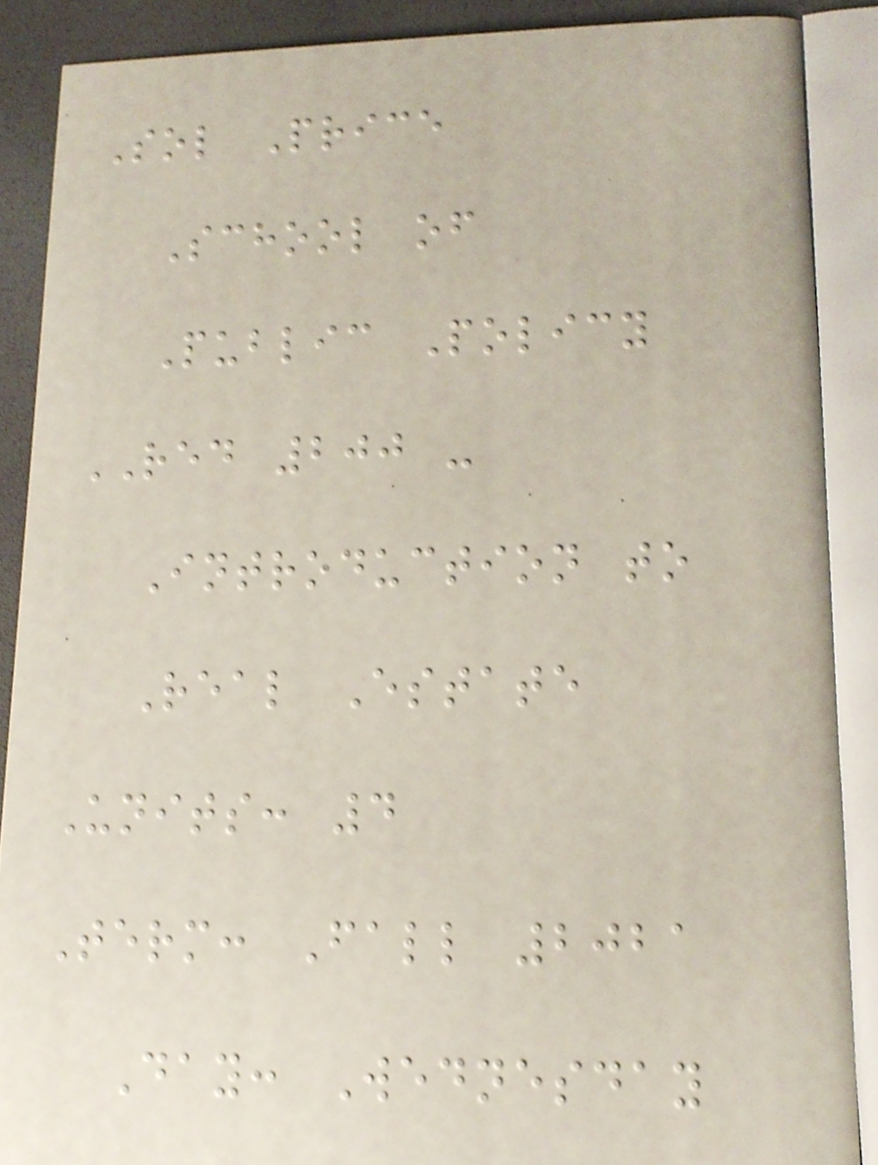Sol Price
School of
Public Policy
RED 200 -
Introduction to
Real Estate
Units: 4
Term: Fall 2021
Day: Wednesday
